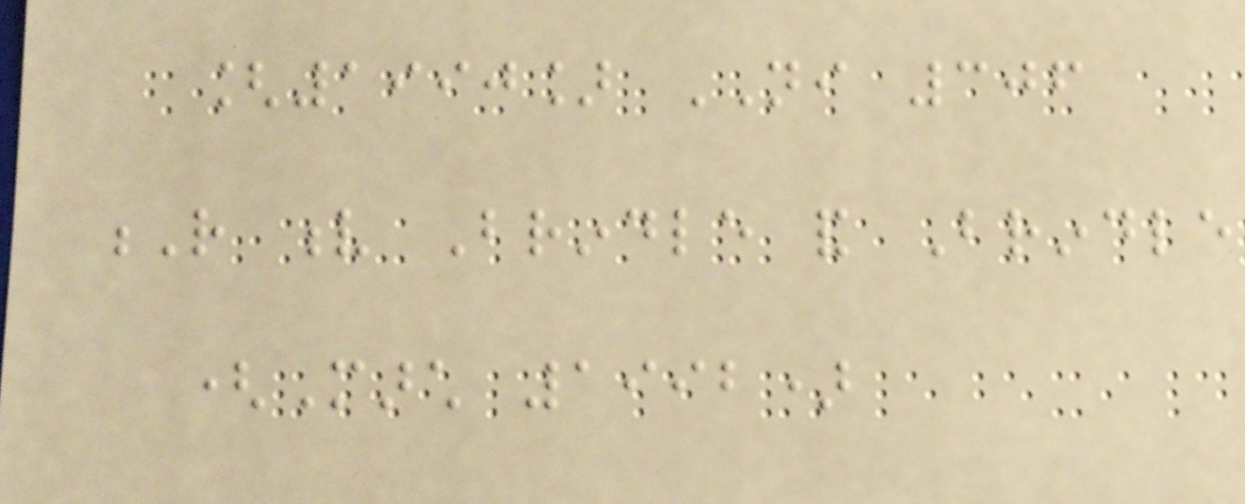[1990] NI 306
R v Brindle and Brindle
(March 1992)
